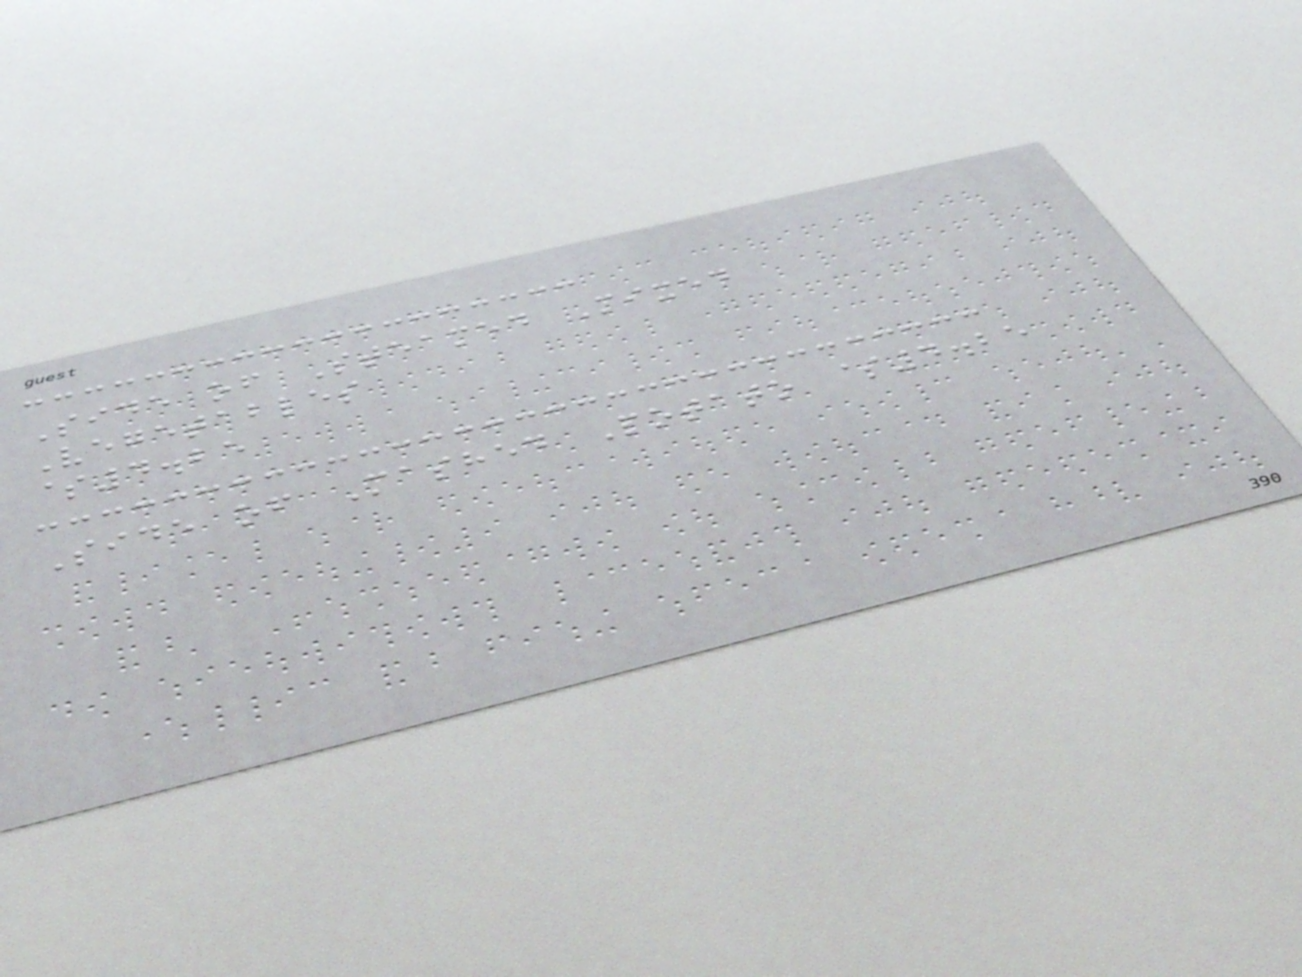Side of Steamed Mixed
Vegetables
$4.25
Side of Mashed Potato $4.25
